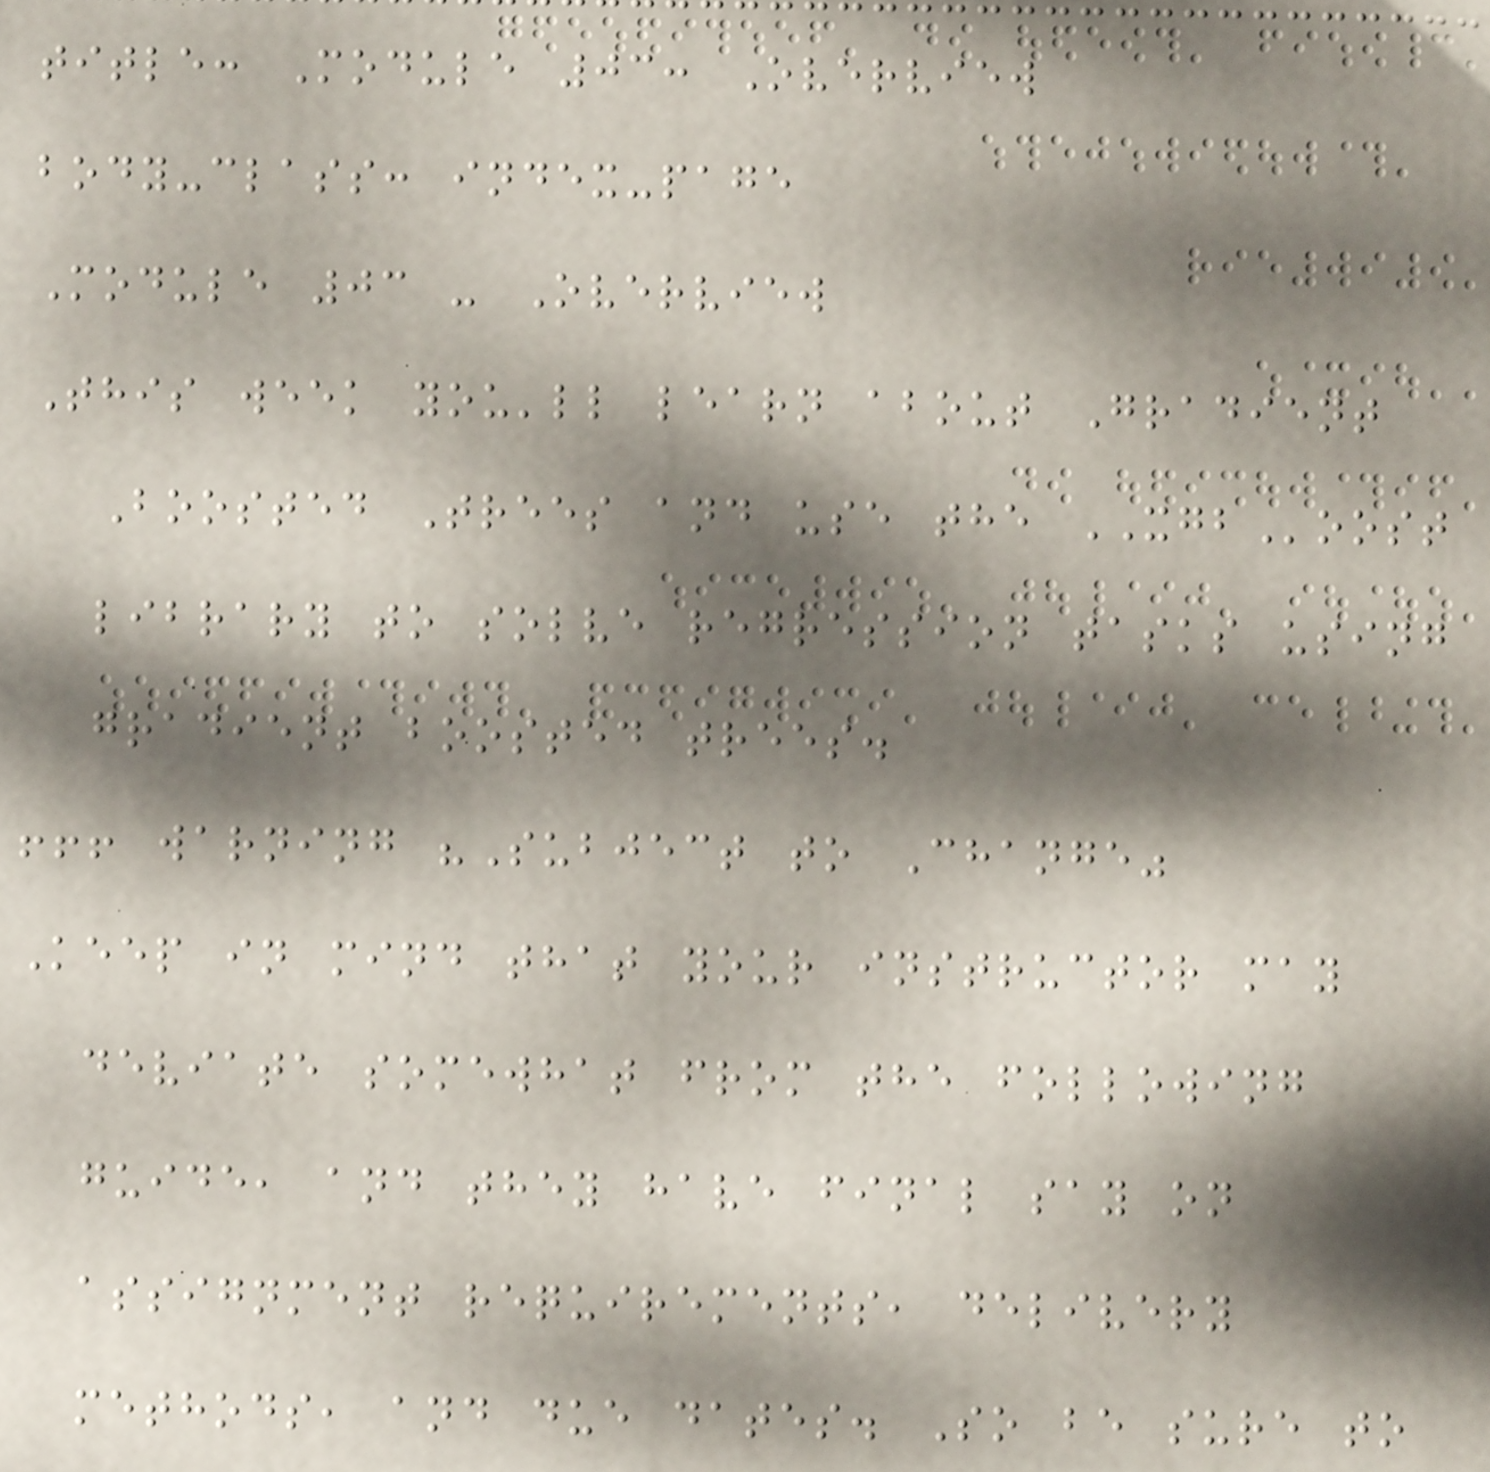title: Module 03: Overview
body-class: index-page
Module 03 - Overview
This week you'll learn about Gradient
Boosted Trees and use the XGBoost
library to solve regression tasks using
gradient boosted trees.
!!! warning "Subject to Change"
Keep in mind that your instructor may
deviate somewhat from the following
guide, and they have final say on
assignment requirements, delivery
methods, and due dates. So be sure to
